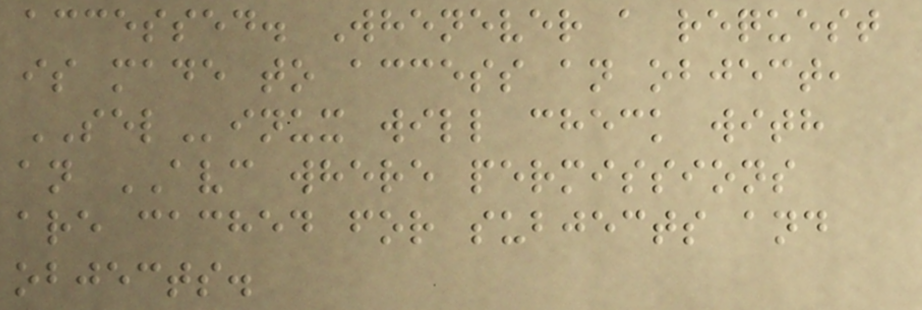accessed. Whenever a request
is made to access an object,
SELinux will check with
an AVC where permissions
are cached for subjects and
objects.
